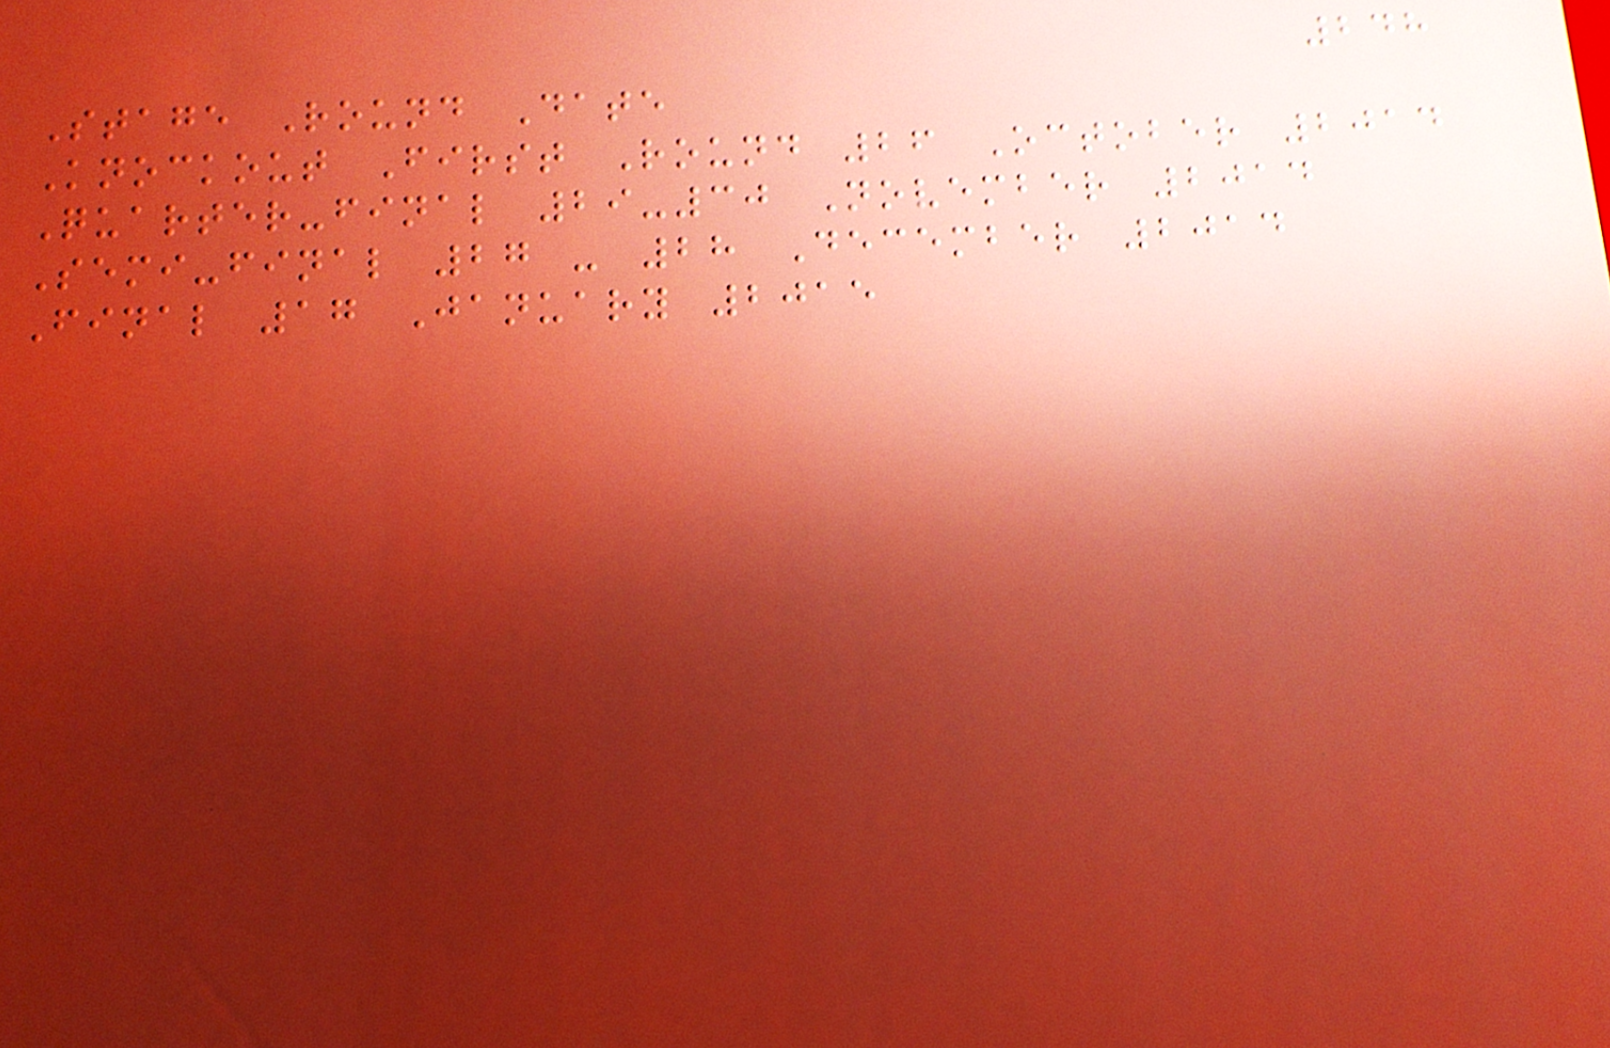248
Stage Round Date
Knockout First Round 26 October 2014
Quarter-final 29-30 November 2014
Semi-final 27 - 28 December 2014
Final 17 January 2015
